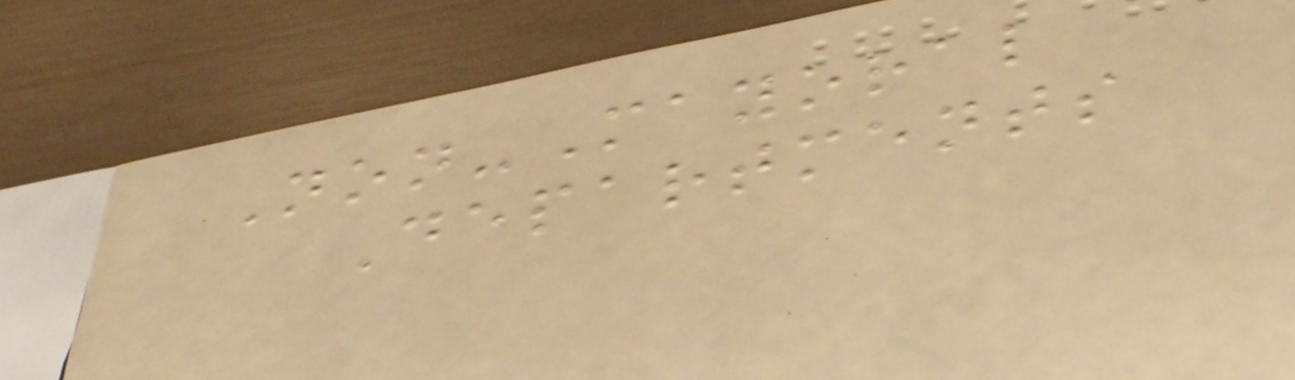Non-Mayoral
Departments
